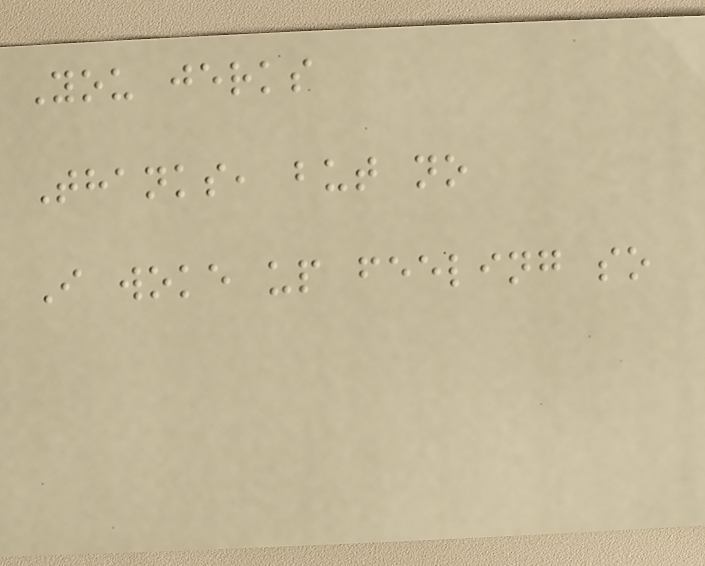You jerks
Thanks, but no
I woke up feeling so
